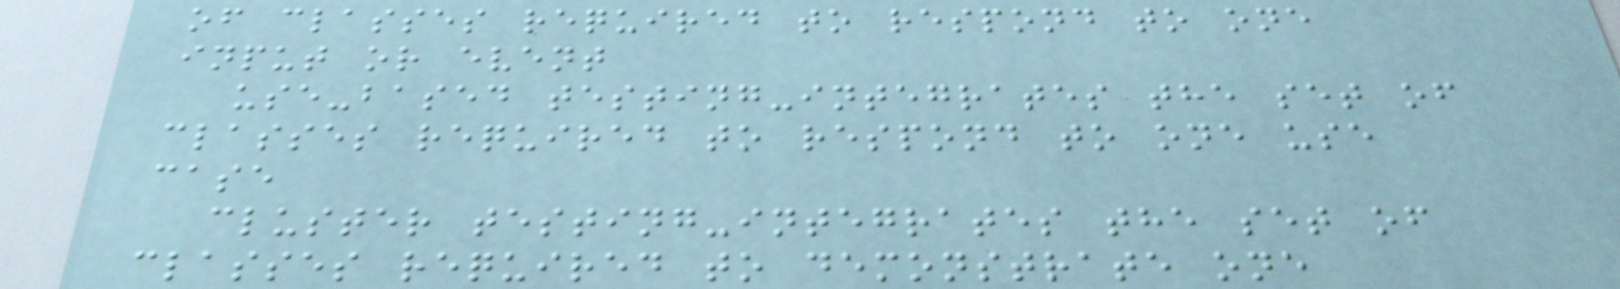of classes required to respond to one
input or event
use-based testing-integrates the set of
classes required to respond to one use
case
cluster testing-integrates the set of
classes required to demonstrate one
